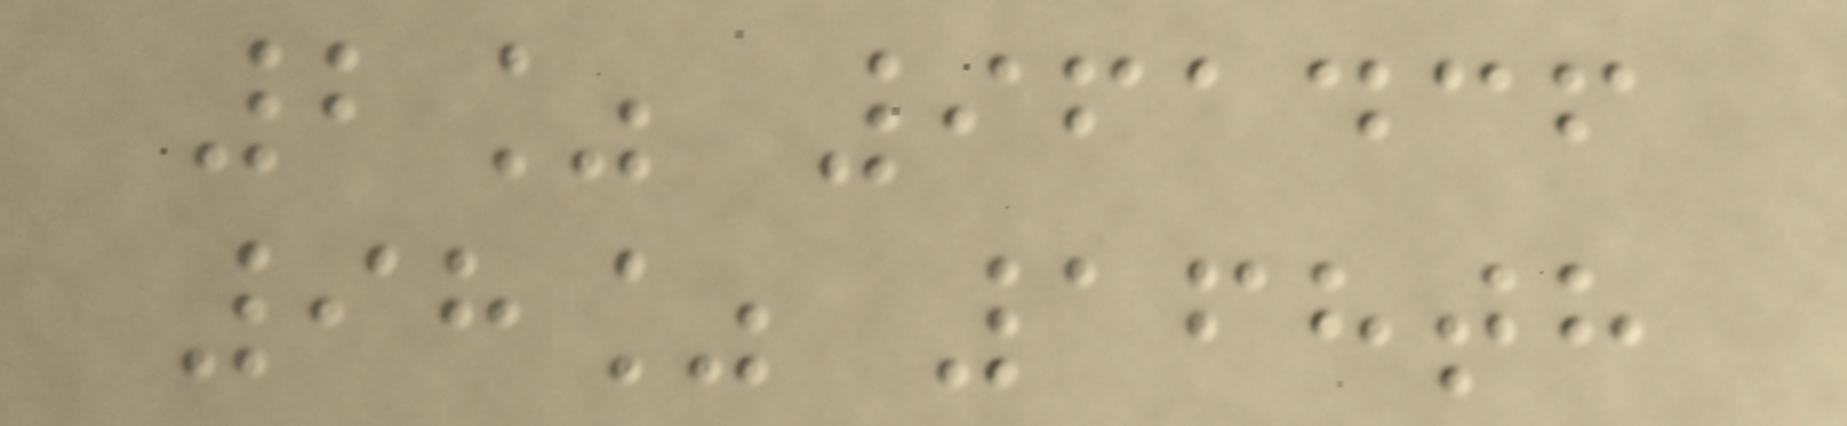2% 961436
98% 168th
